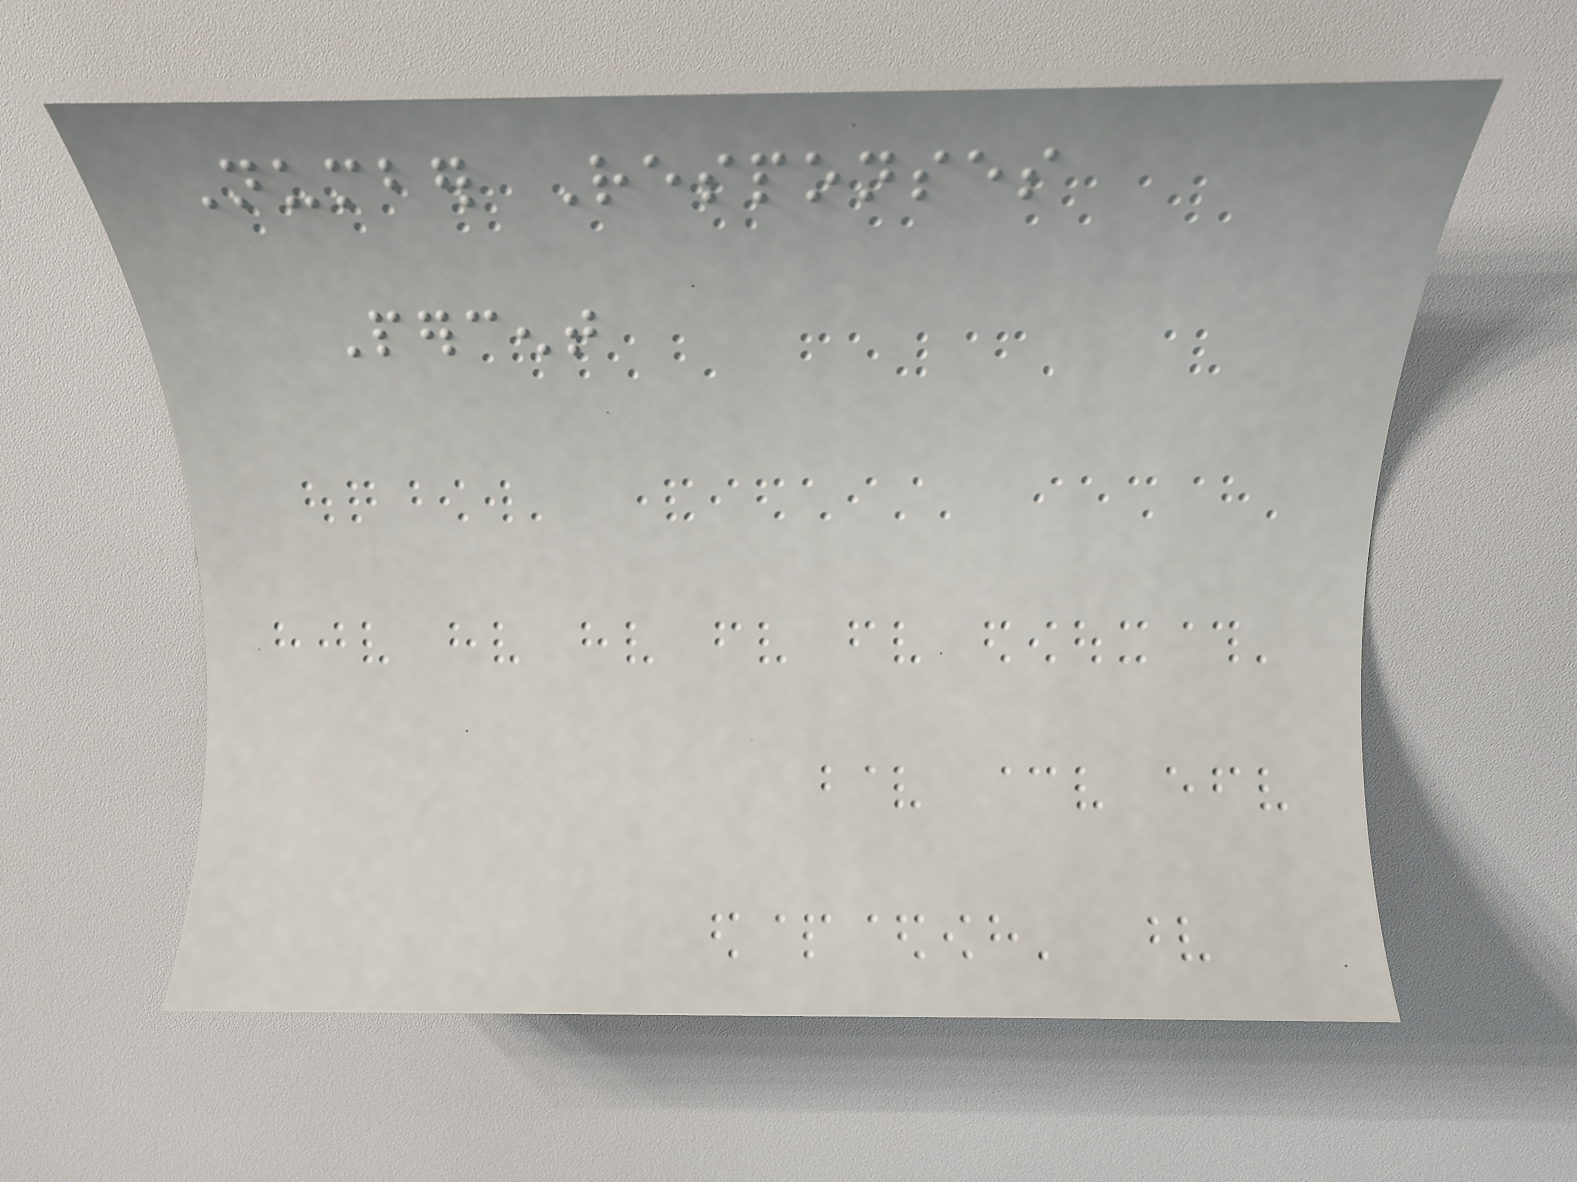Number Responses
Percent
